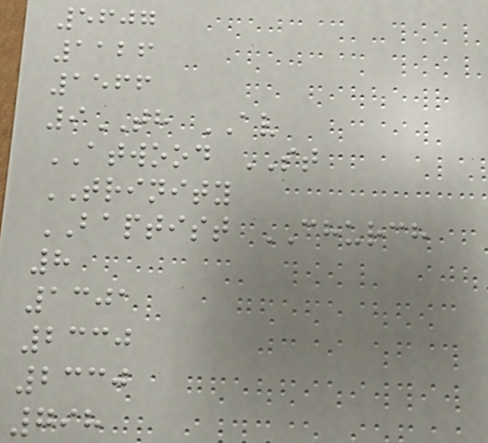5607
1126
1566
9TH AV
ATWOOD ST
TRINITY
BAPTIST CHURCH
8
1301
2330
2330
798
